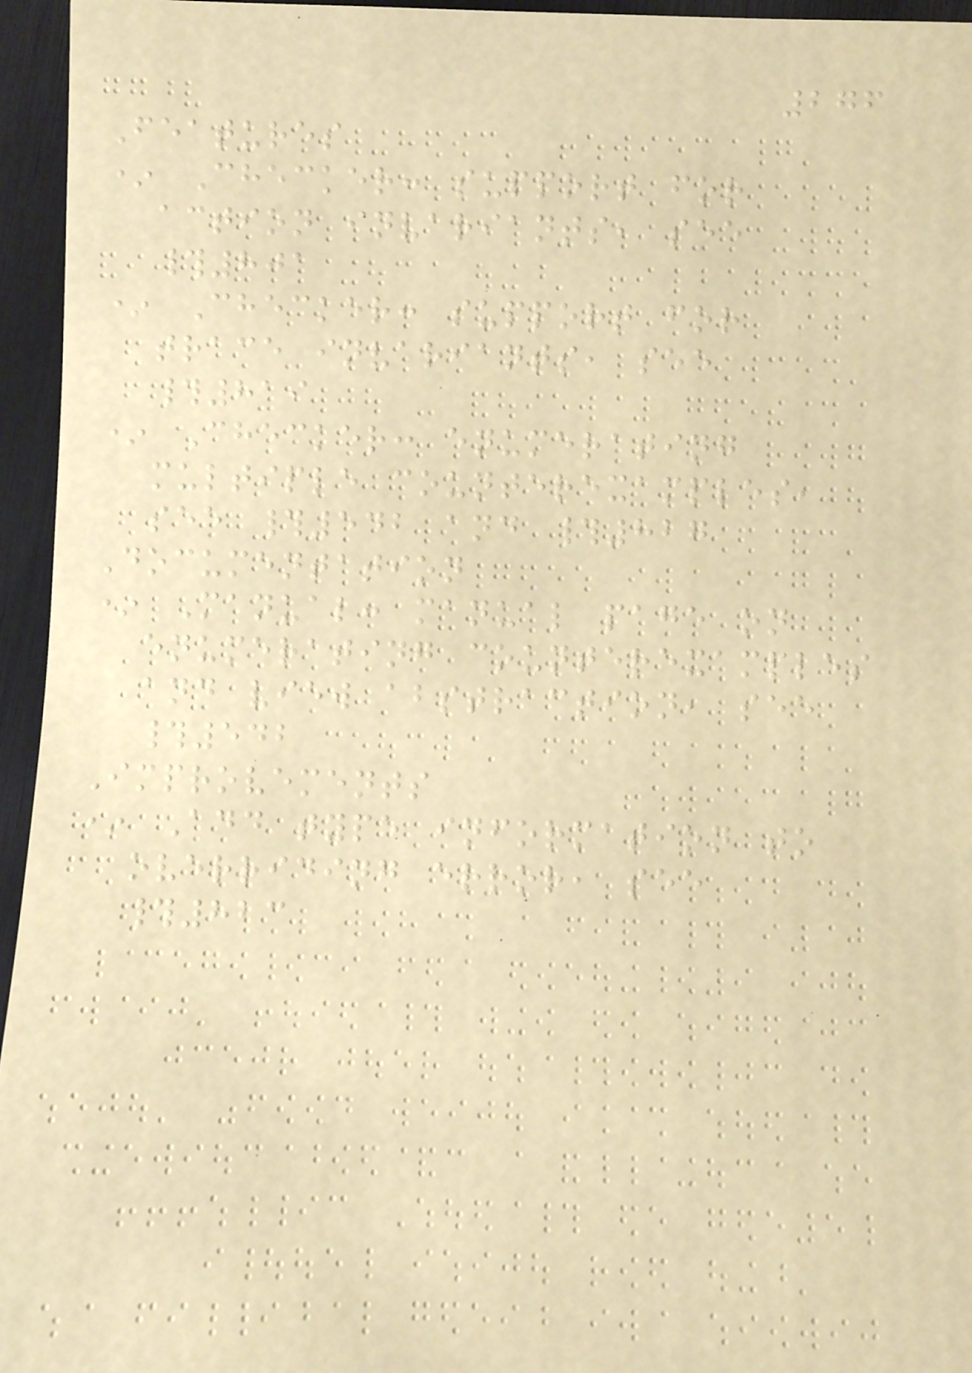276
Features
* Checker: support for
action invariants, see
#801
* Checker: support for
trace invariants, see
#819
* Checker: enumerating
multiple counterexamples,
see #542 and #827
Documentation
* Manual: manual page on
enumerating counterexamples
and view abstraction, see
#542
Improvements
* Add type information to
overriding error, see
#823
